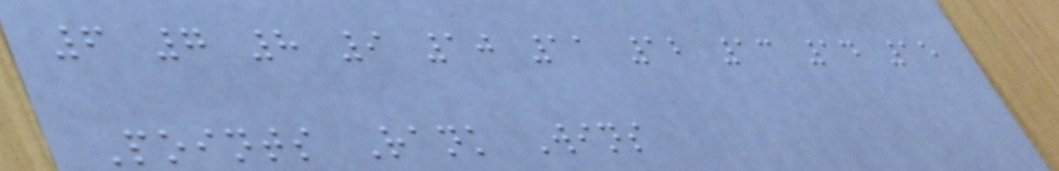6 7 8 9 10 11 12 13 14 15
Points Rank Wins
